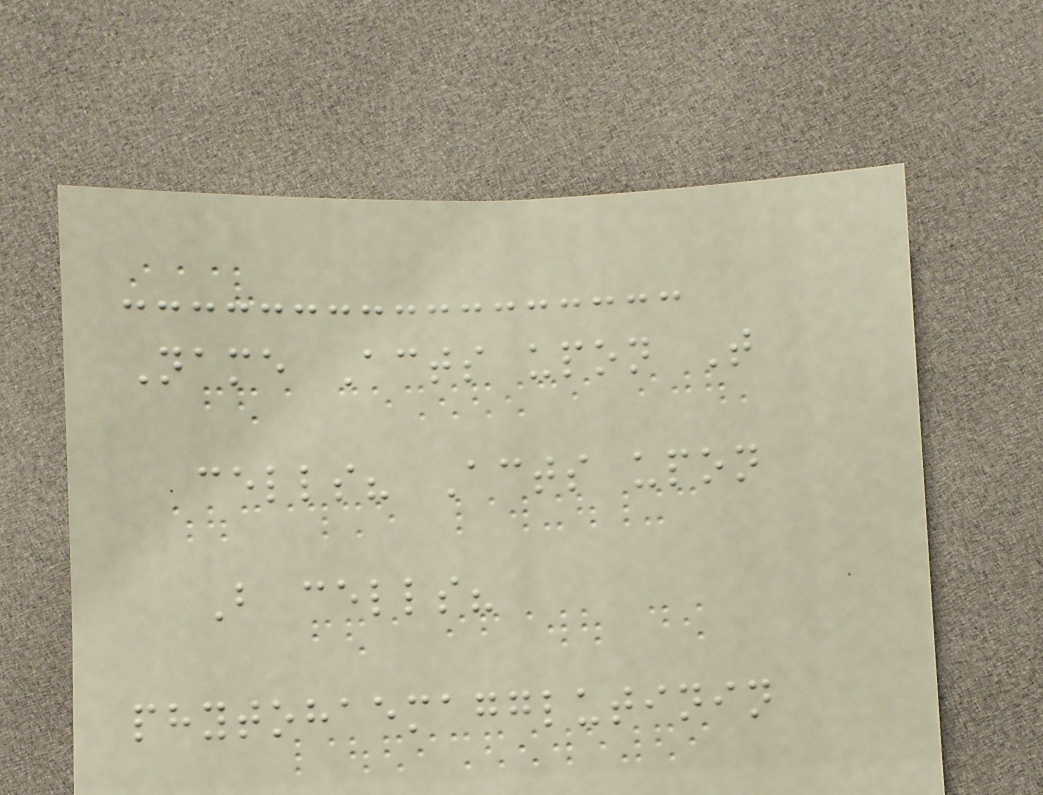Name Acts upon T
cells? Acts upon
B cells?
phytohaemagglutinin
